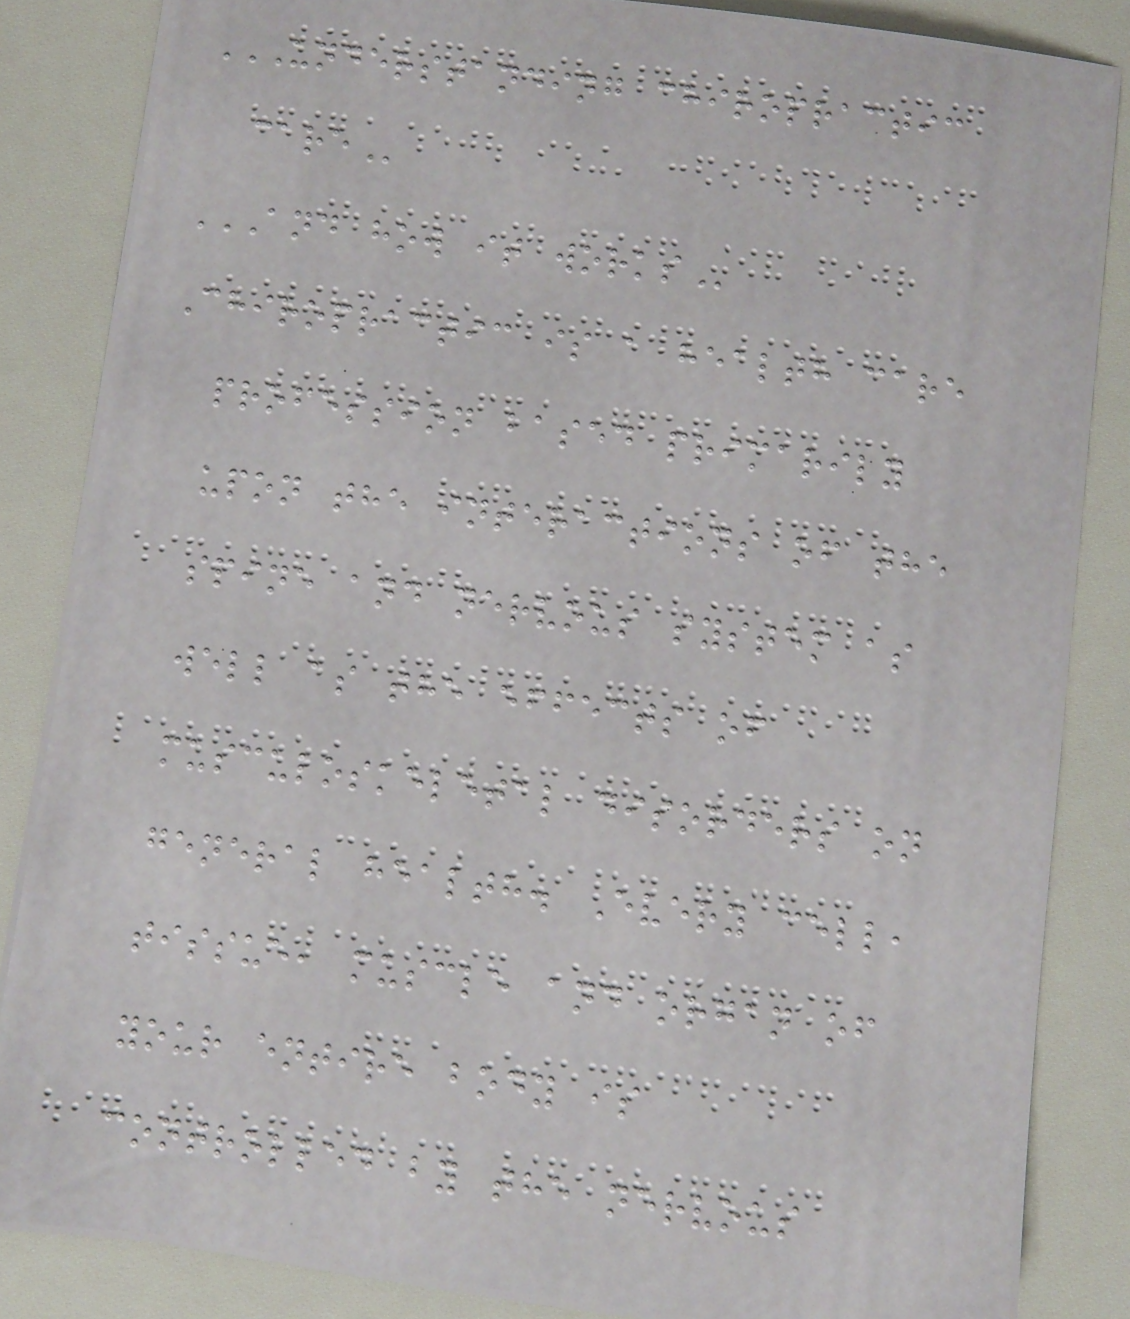UNDERSTANDING CHIROPRACTIC
CARE
AND HOW IT WORKS
Chiropractic is a health care
profession based primarily
upon the interactions of the
spine and nervous system as
well as the effects of
musculoskeletal disorders on
general health. Every cell,
tissue, muscle and organ of
your entire body is
controlled by the nervous
